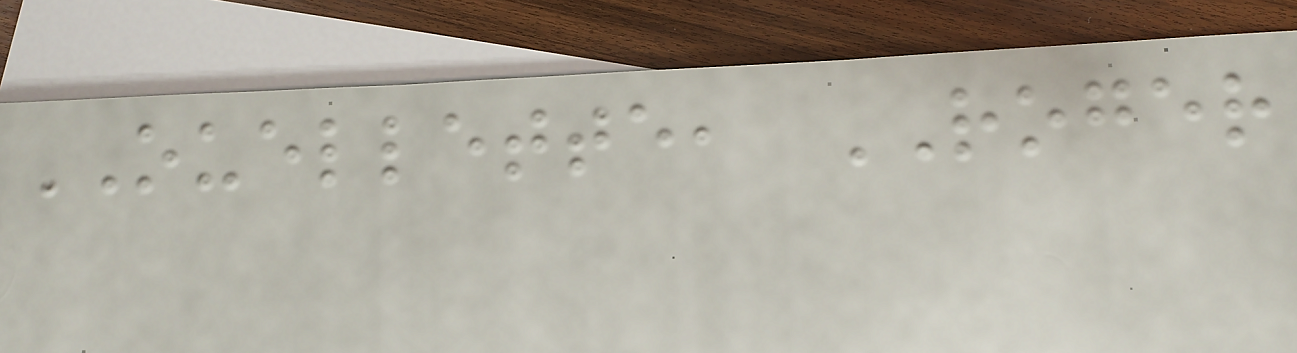OUELLETTE, ROGER
